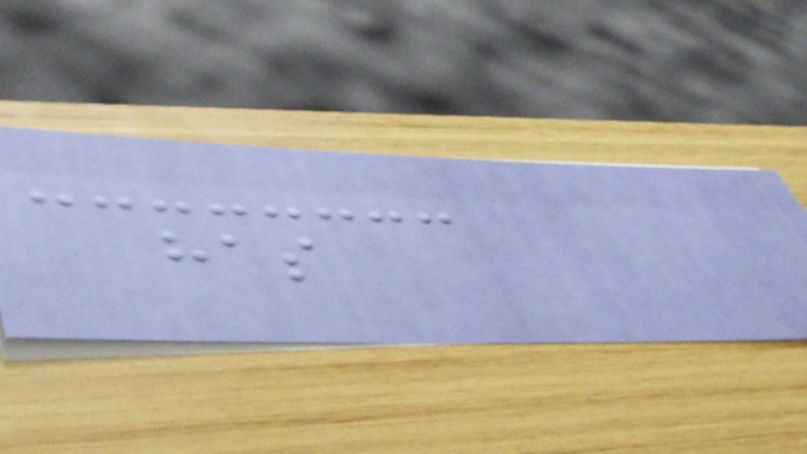has
